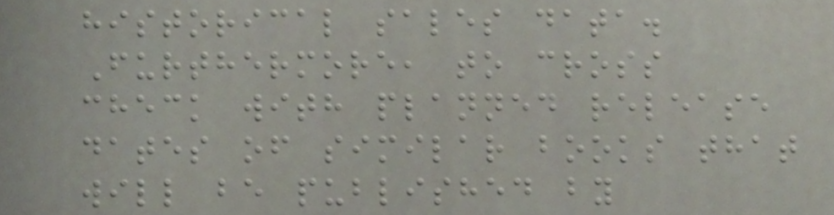historical sales data.
Furthermore, to cross
check with planned release
dates of similar books that
will be published by
